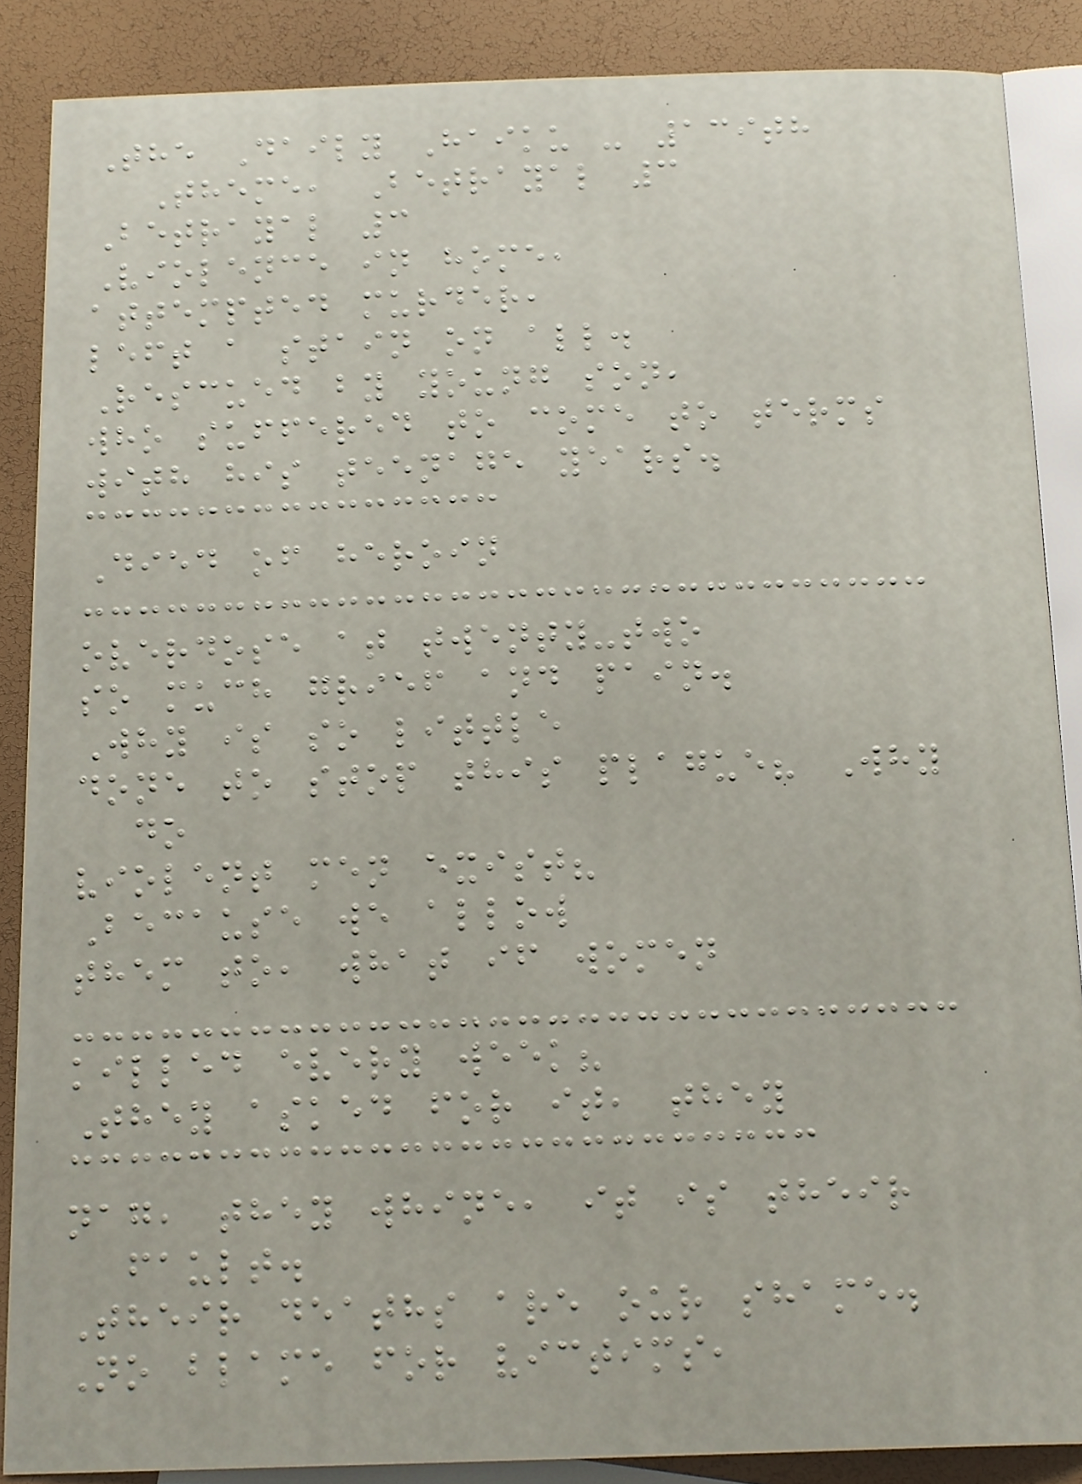The Daily Haiku - 139th
Theme, Betrayal 3
Betrayal 3
Violence in home,
attempted murder,
left a stain on all.
Rescued by young son,
who suffered to come to terms
with his teenage years.
Died of heroin
overdose at twenty-two
so much grief and pain.
Why is so little
done to stop this plague? Why
do
violent men exist?
Because we allow
them to, what if women
killed every week?
They asked for it, they
nag, they whine, it is their
fault.
Their deaths are our shame.
No blame for victims,
